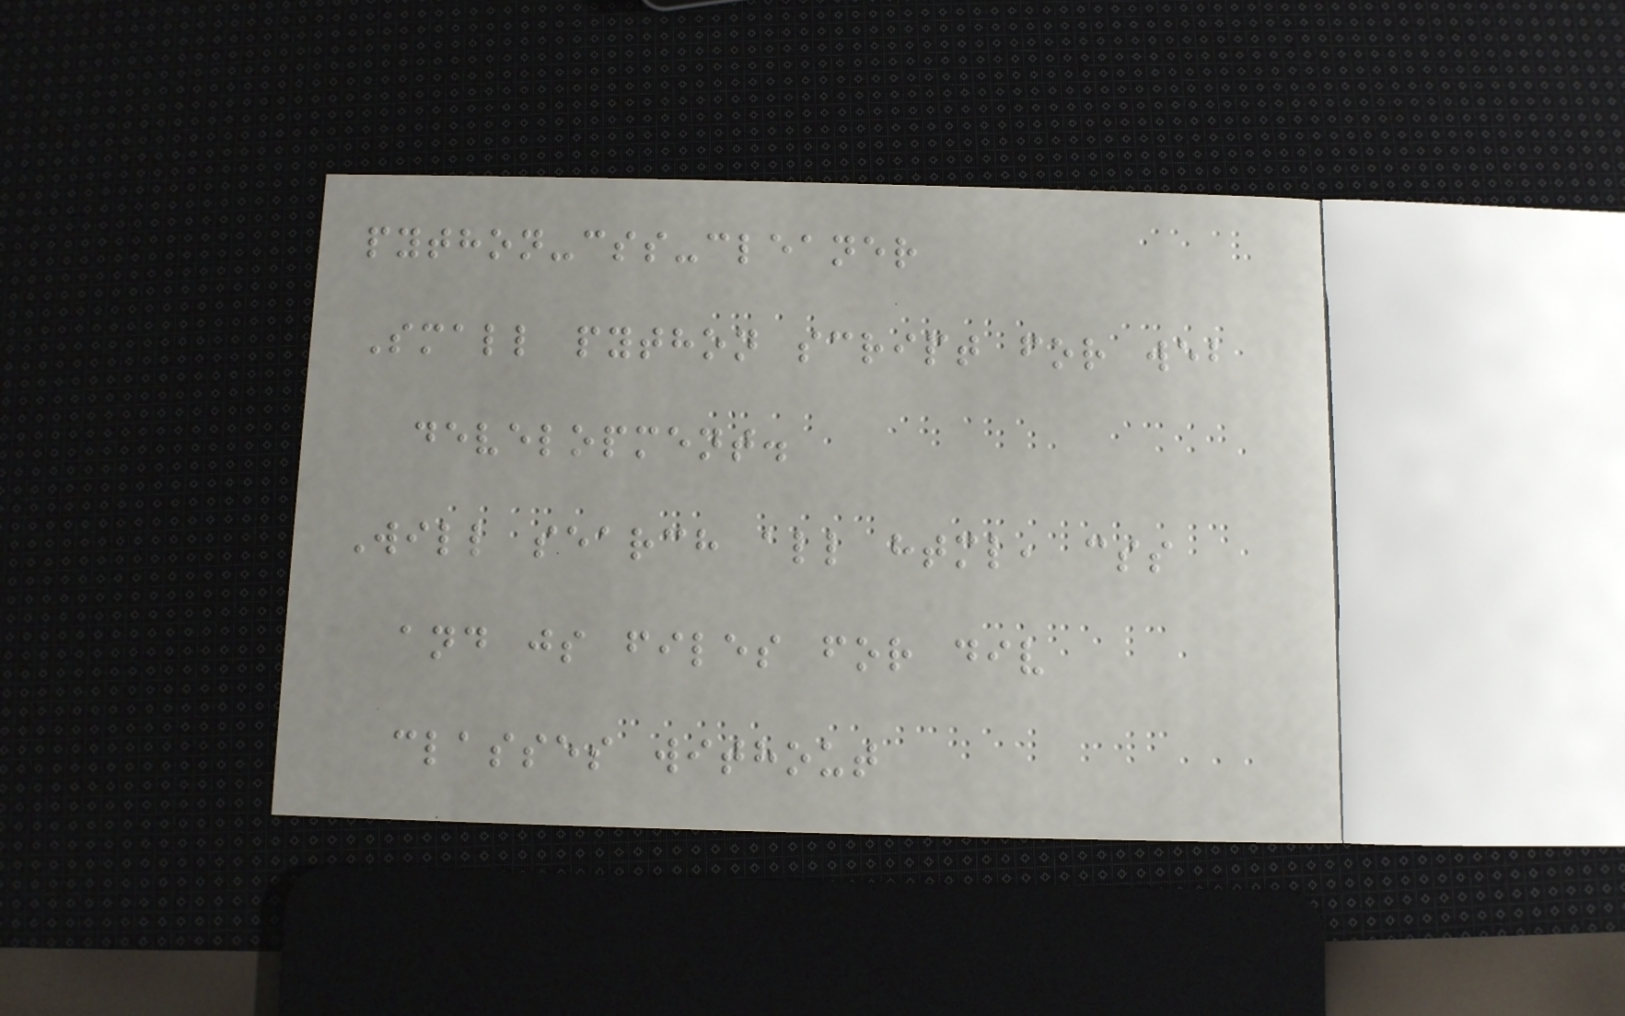python-css-cleaner
Small python script for web
development.
Will search all html, css
and js files for div
classes without
